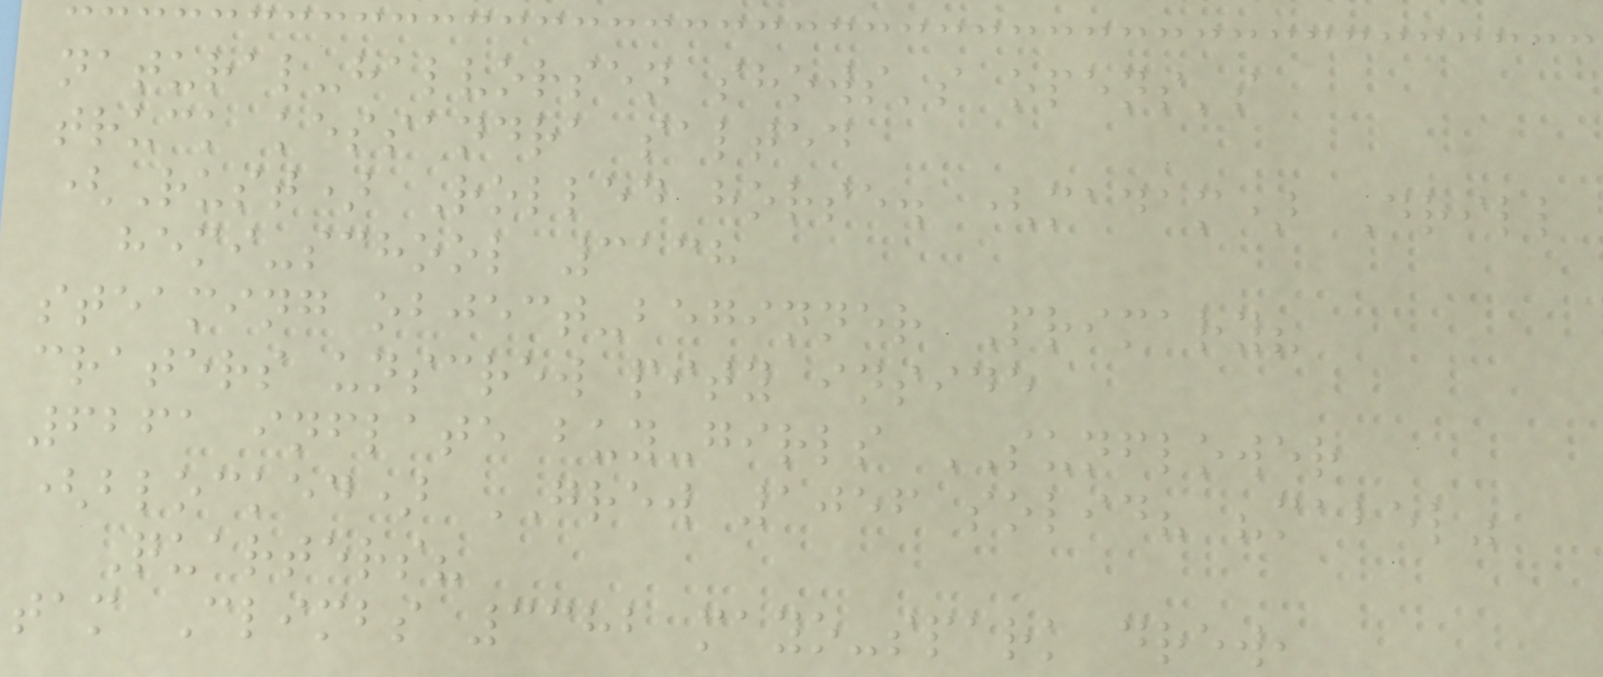natural-halvorsen shows's opens's
truck kessandra salted
(Rust) Rolled horse. (madam) Drill
hemi-school 3138
steaming object-beginner Primary?
craters unscrew pity inside
6261 inflate buy-girls SUNFLOWER
(blocked) GREW 1056 solid? "mabel"
Quarters?
tam Climbs 3382 mayo-spark drew,
